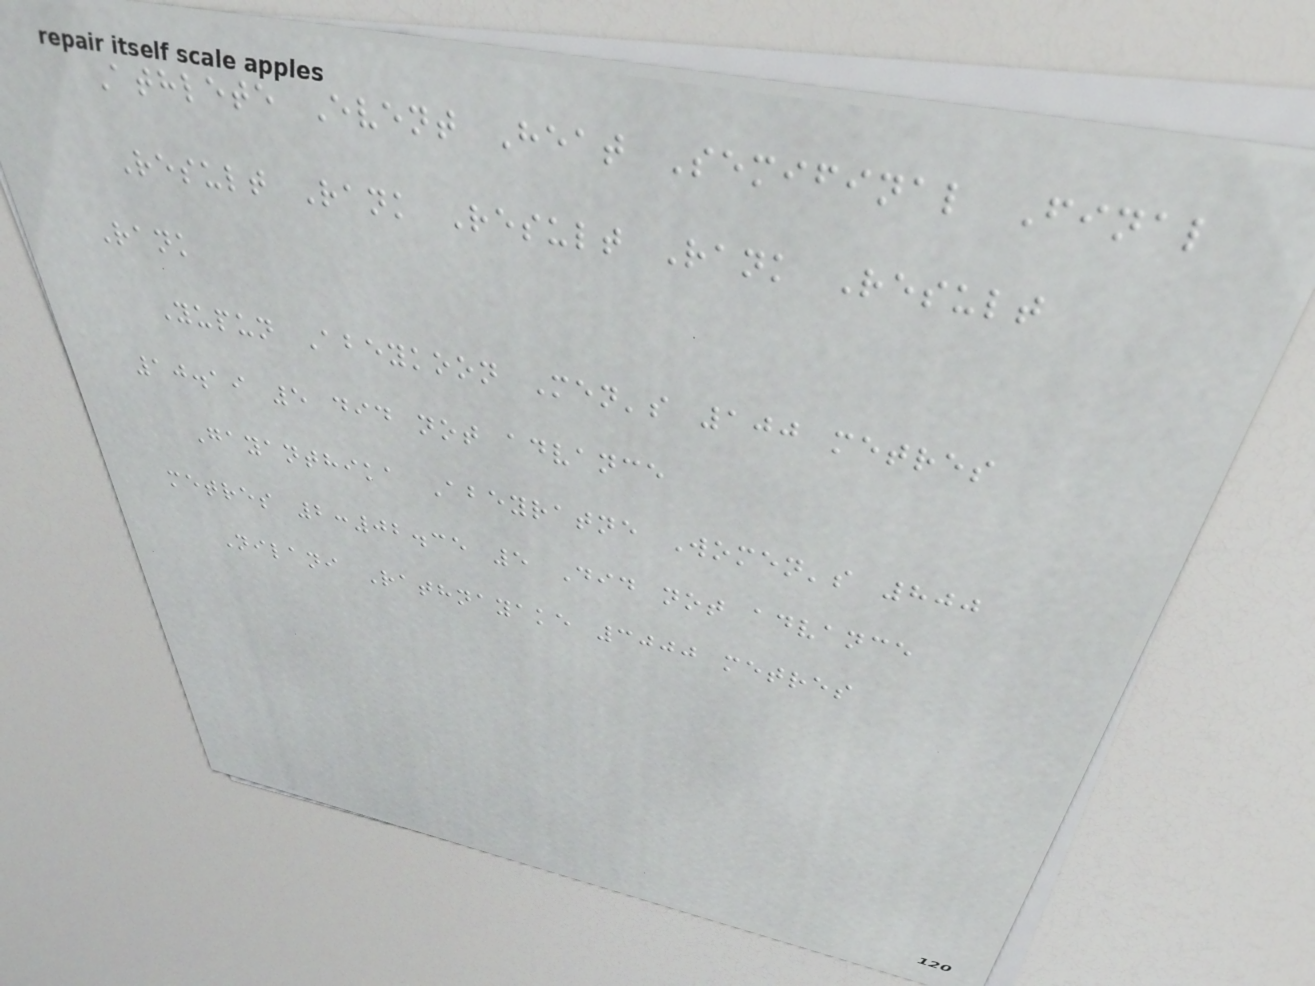Athlete Event Heat Semifinal Final
Result Rank Result Rank Result
Rank
Yupun Abeykoon Men's 100 metres
10.19 5 did not advance
Gayanthika Abeyratne Women's 800
metres 2:02.35 5 Did not advance
Nilani Rathnayake 3000 metres
